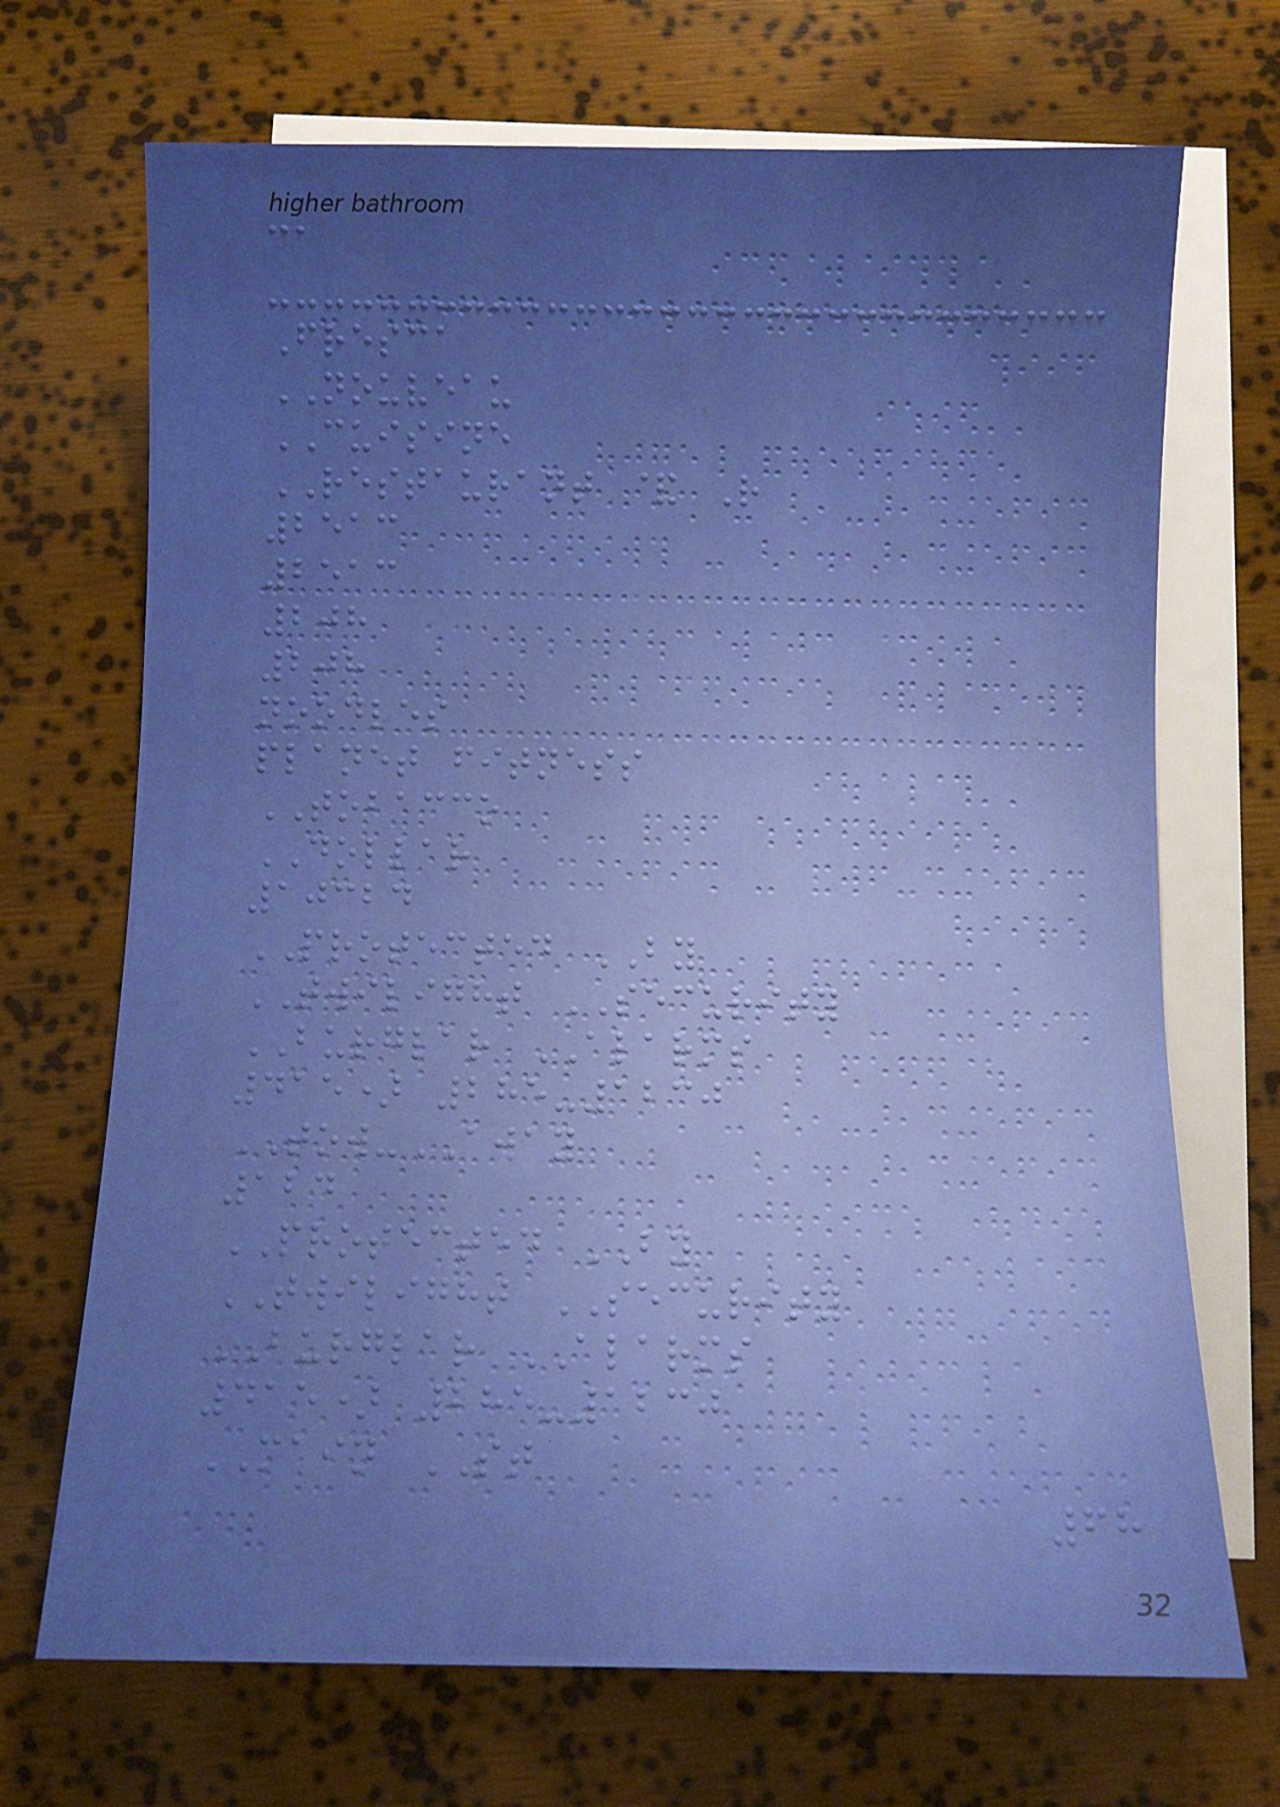ca
Fresca
NOUVEAU
CUISINE
RESTAURANT & R
2513
2513
208
208
noodles
planet fitness
TOBACCO
DOLLAR
10324
PROTECTED BY
TWILIGHT SECURITY
BURGLAR ALARMS
415) 285-1230
TOW-AWAY
124
PROTECTED BY
TWILIGHT SECURITY
BURGLAR ALARMS
415) 285-1230
MAIN ST
68
